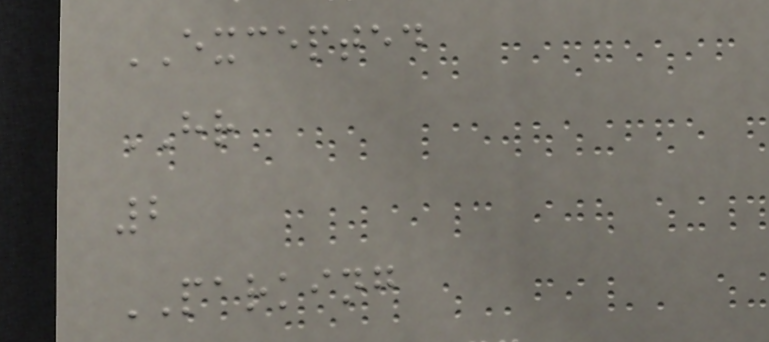EXCEPTED
HR
2
PARKING
